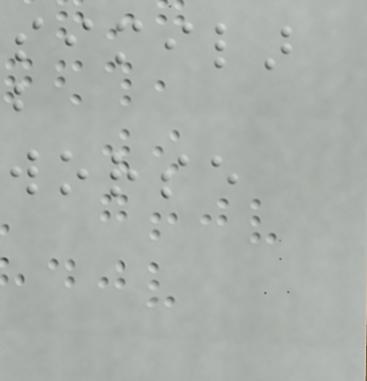similar
but
worse
